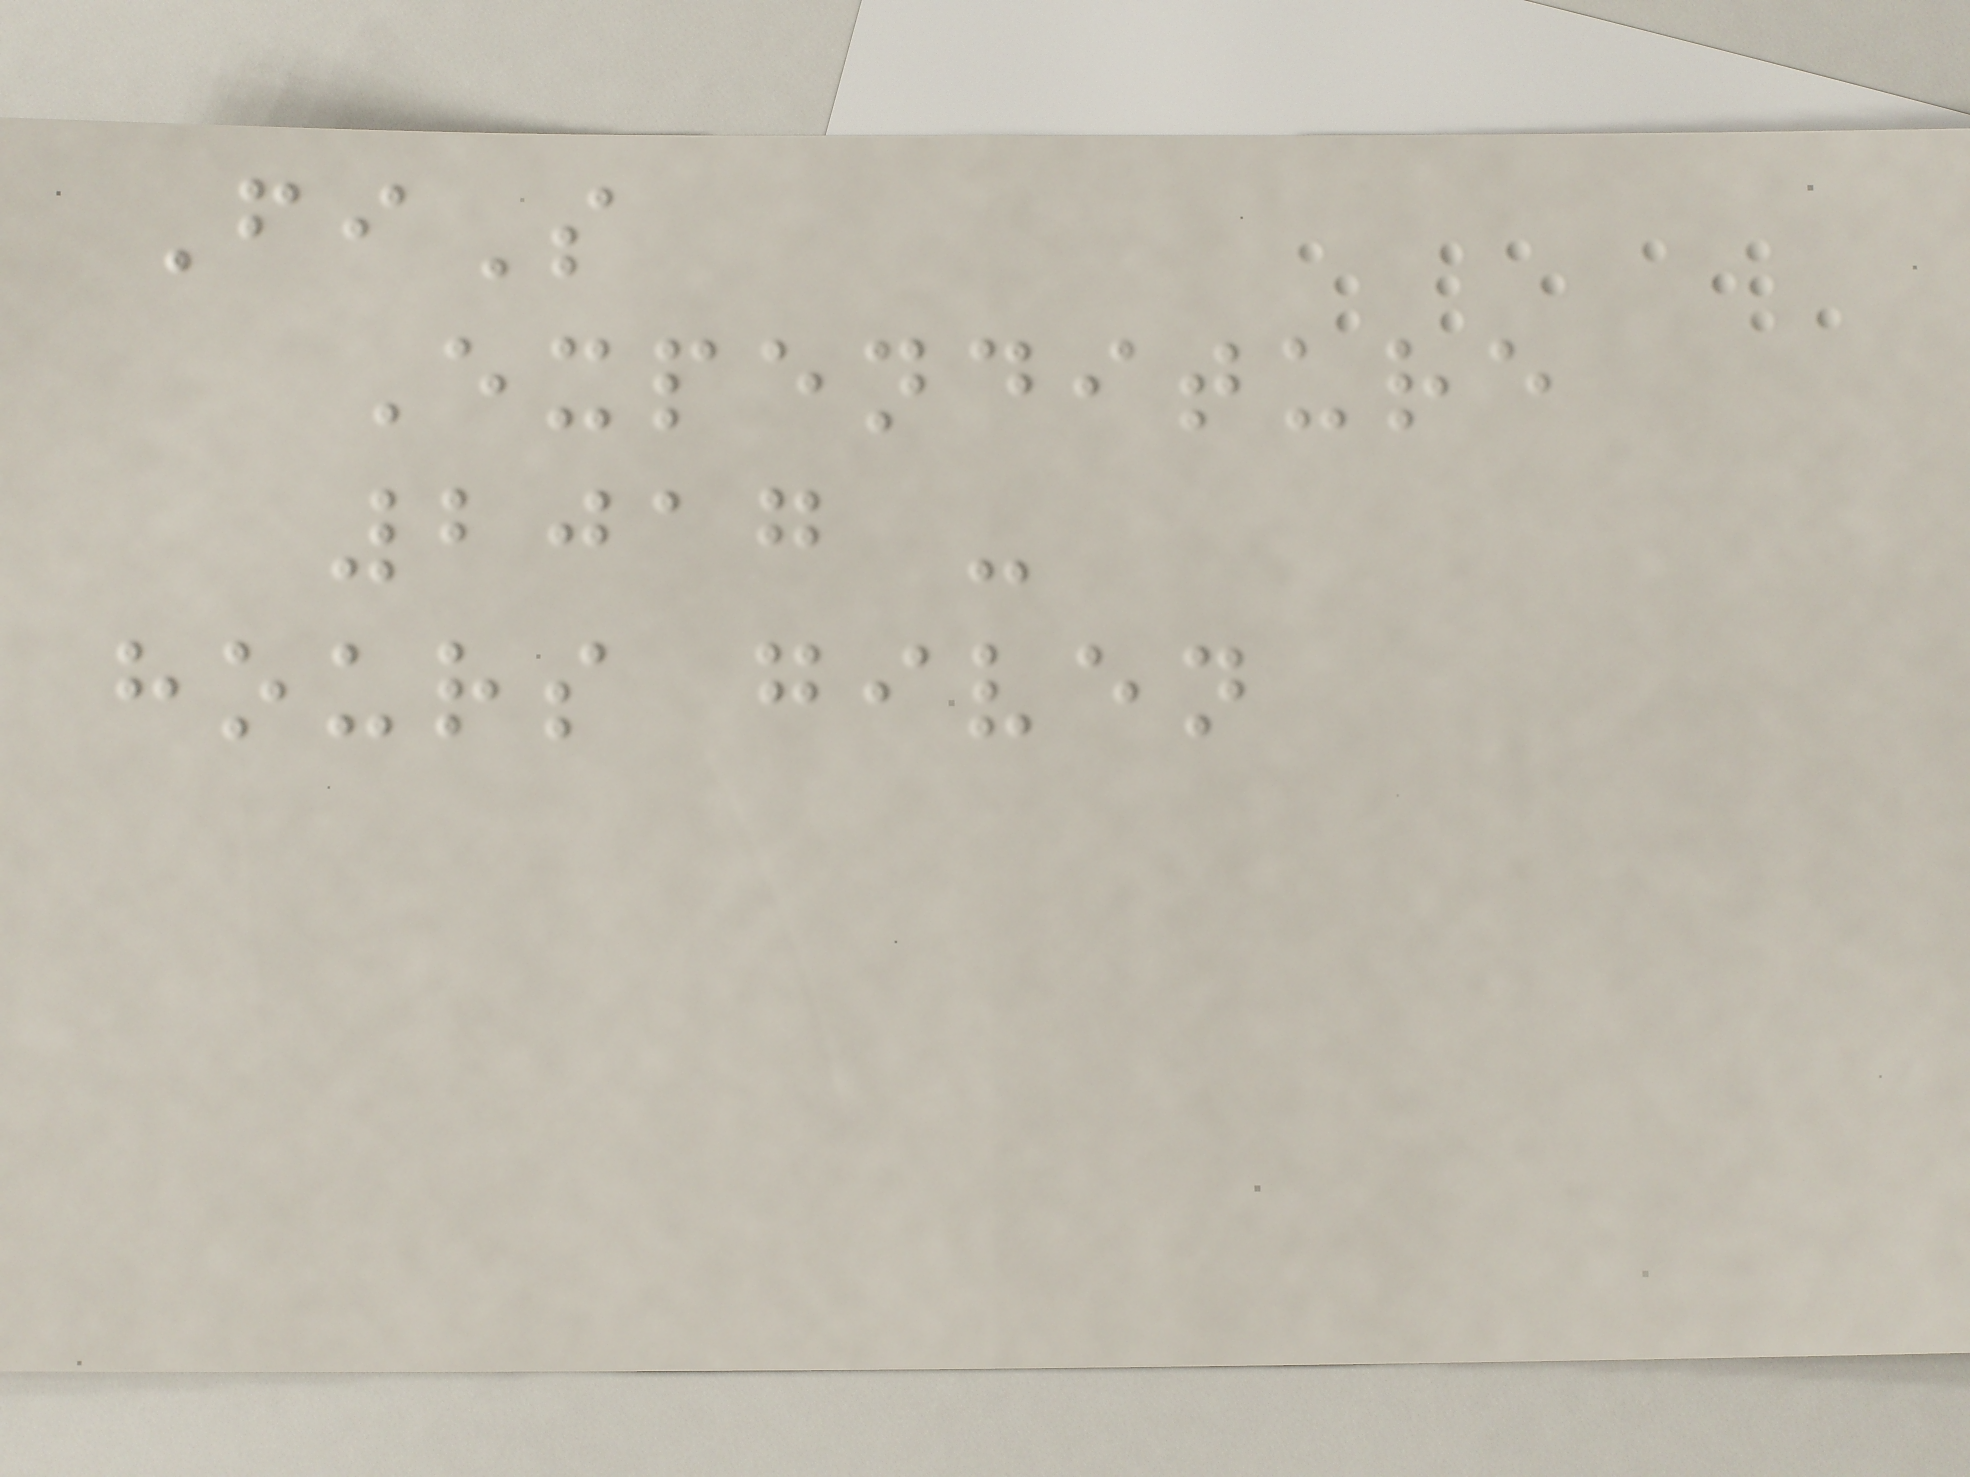FiS
Expenditure
2017 -
hours given
